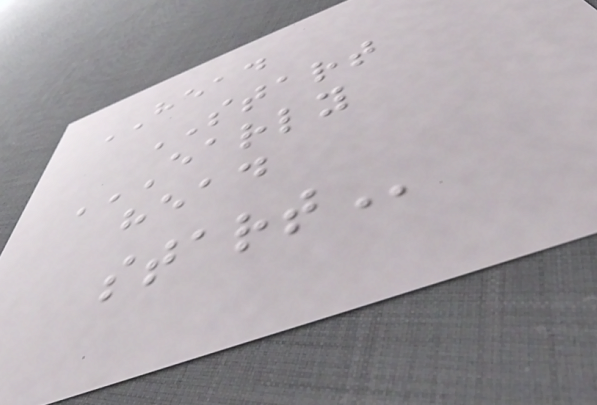HEAD
START
EARLY
HEAD
START
